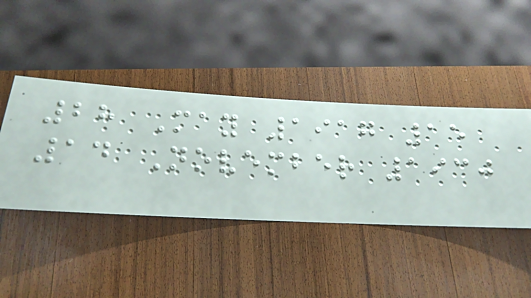28 May 1917 15
14 November 1930
